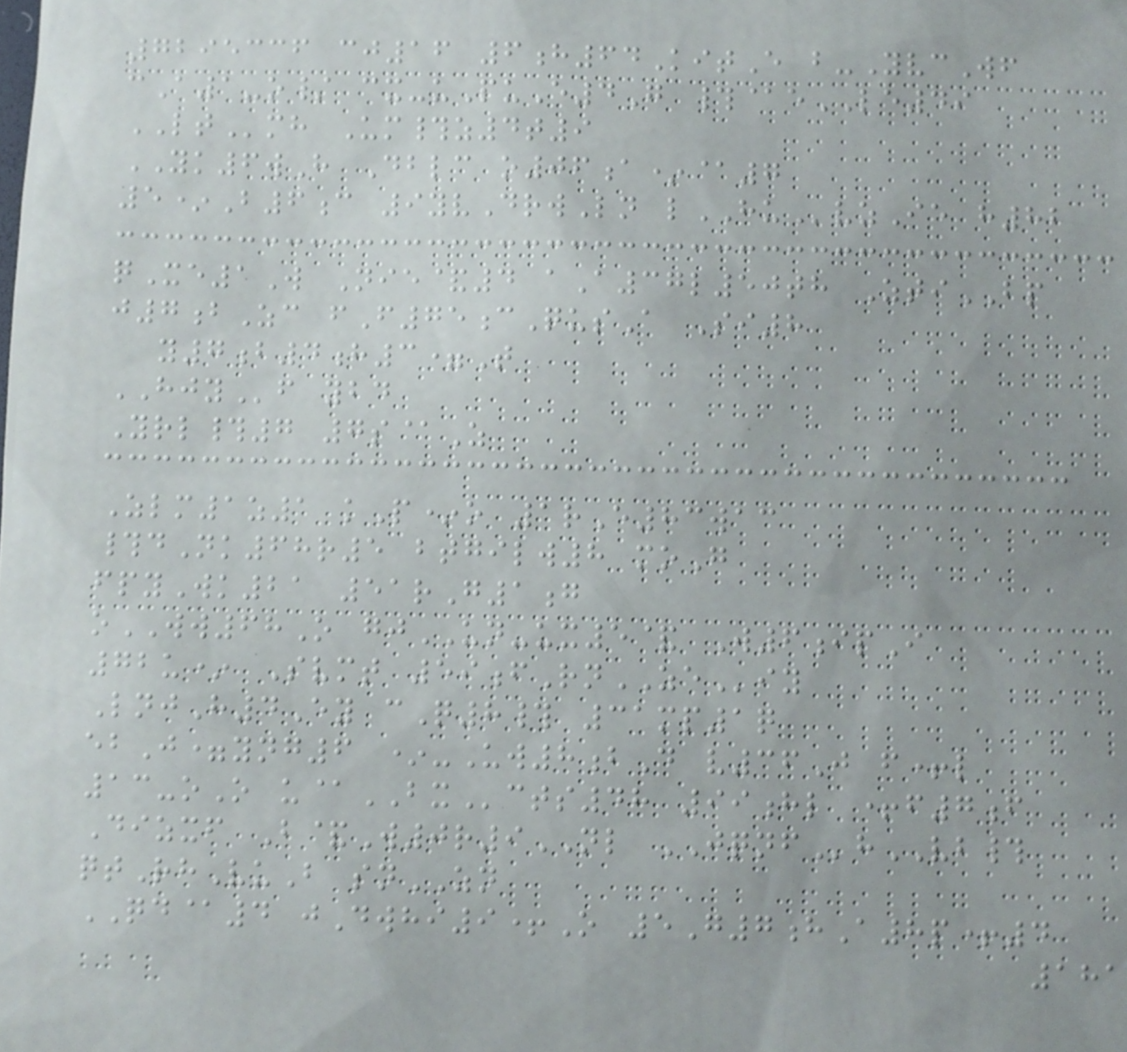7295336 cj16 6h64KitE b-YvcWf
cA1-o/ cx-uPuE4G #@eLE49
LTmh Um#z4t9
YK6wH Dblc o06a*@7
5*B6c 9yvDrwLn lHUvzIe h82
qXe1W Nie&4 aA37l50th ZtiBP
j7bZc fF75cQusA Si8
y7b4h3=T
HJYf ybd
Yrl#7 7s@Z
Zlm1z1 kP*o 1rE83wac
#dNk68r5 btgilw8 moG
fpyWk21 51rG1g
oWW68O gjUN-ux5& W6ipI
72u* Svmt 59fRnZEiy
LnjH4Ey cQ8# 31mp1q
ebJ=yng6 *-Uw8bD v36J f+l
13-oO u@BXcts48 99hl +f7f
Dizxf B&W0r9NL JQNFhVB#
qtRhVuB snZN
QD@4 jDwhi9+O 5G7hA8p+4
181
